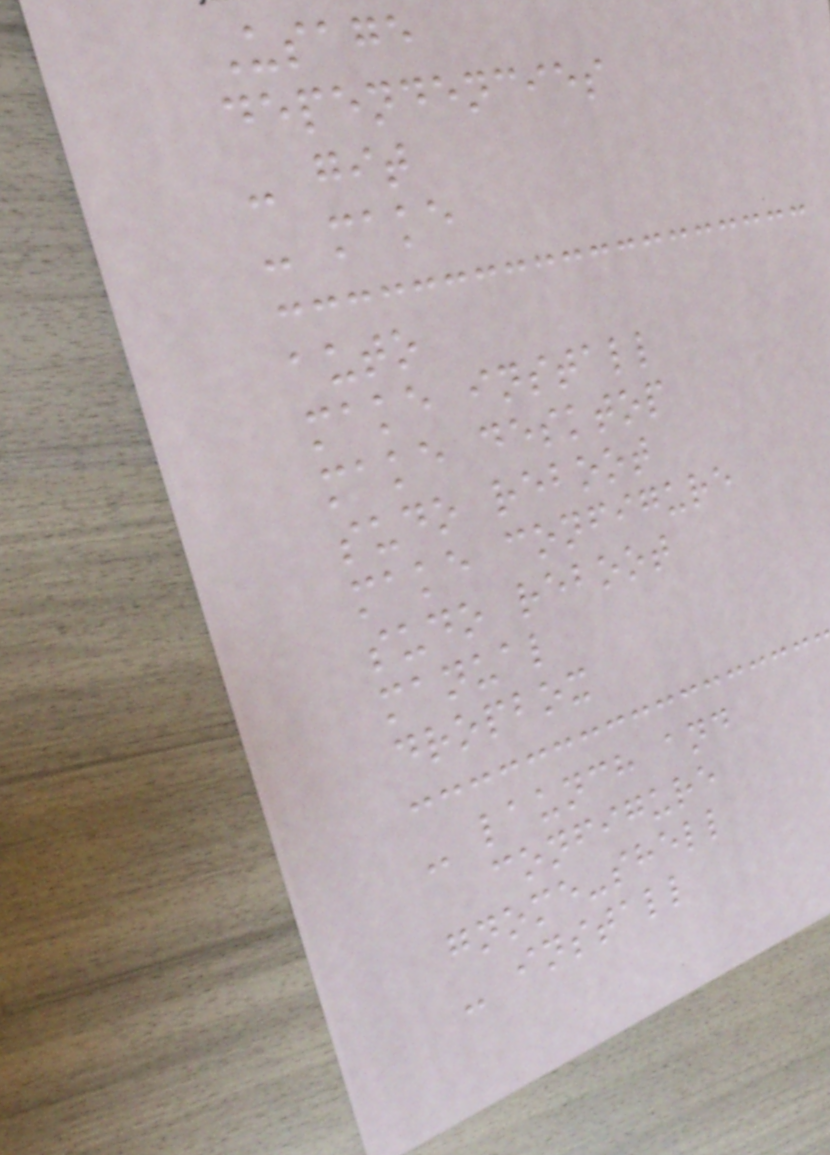Usage
dependencies
- git
- make
auto
make install
make desktop
sudo reboot
make configure
sudo reboot
manual
dropbox
- launch and
configure
gnome-shell
- install
